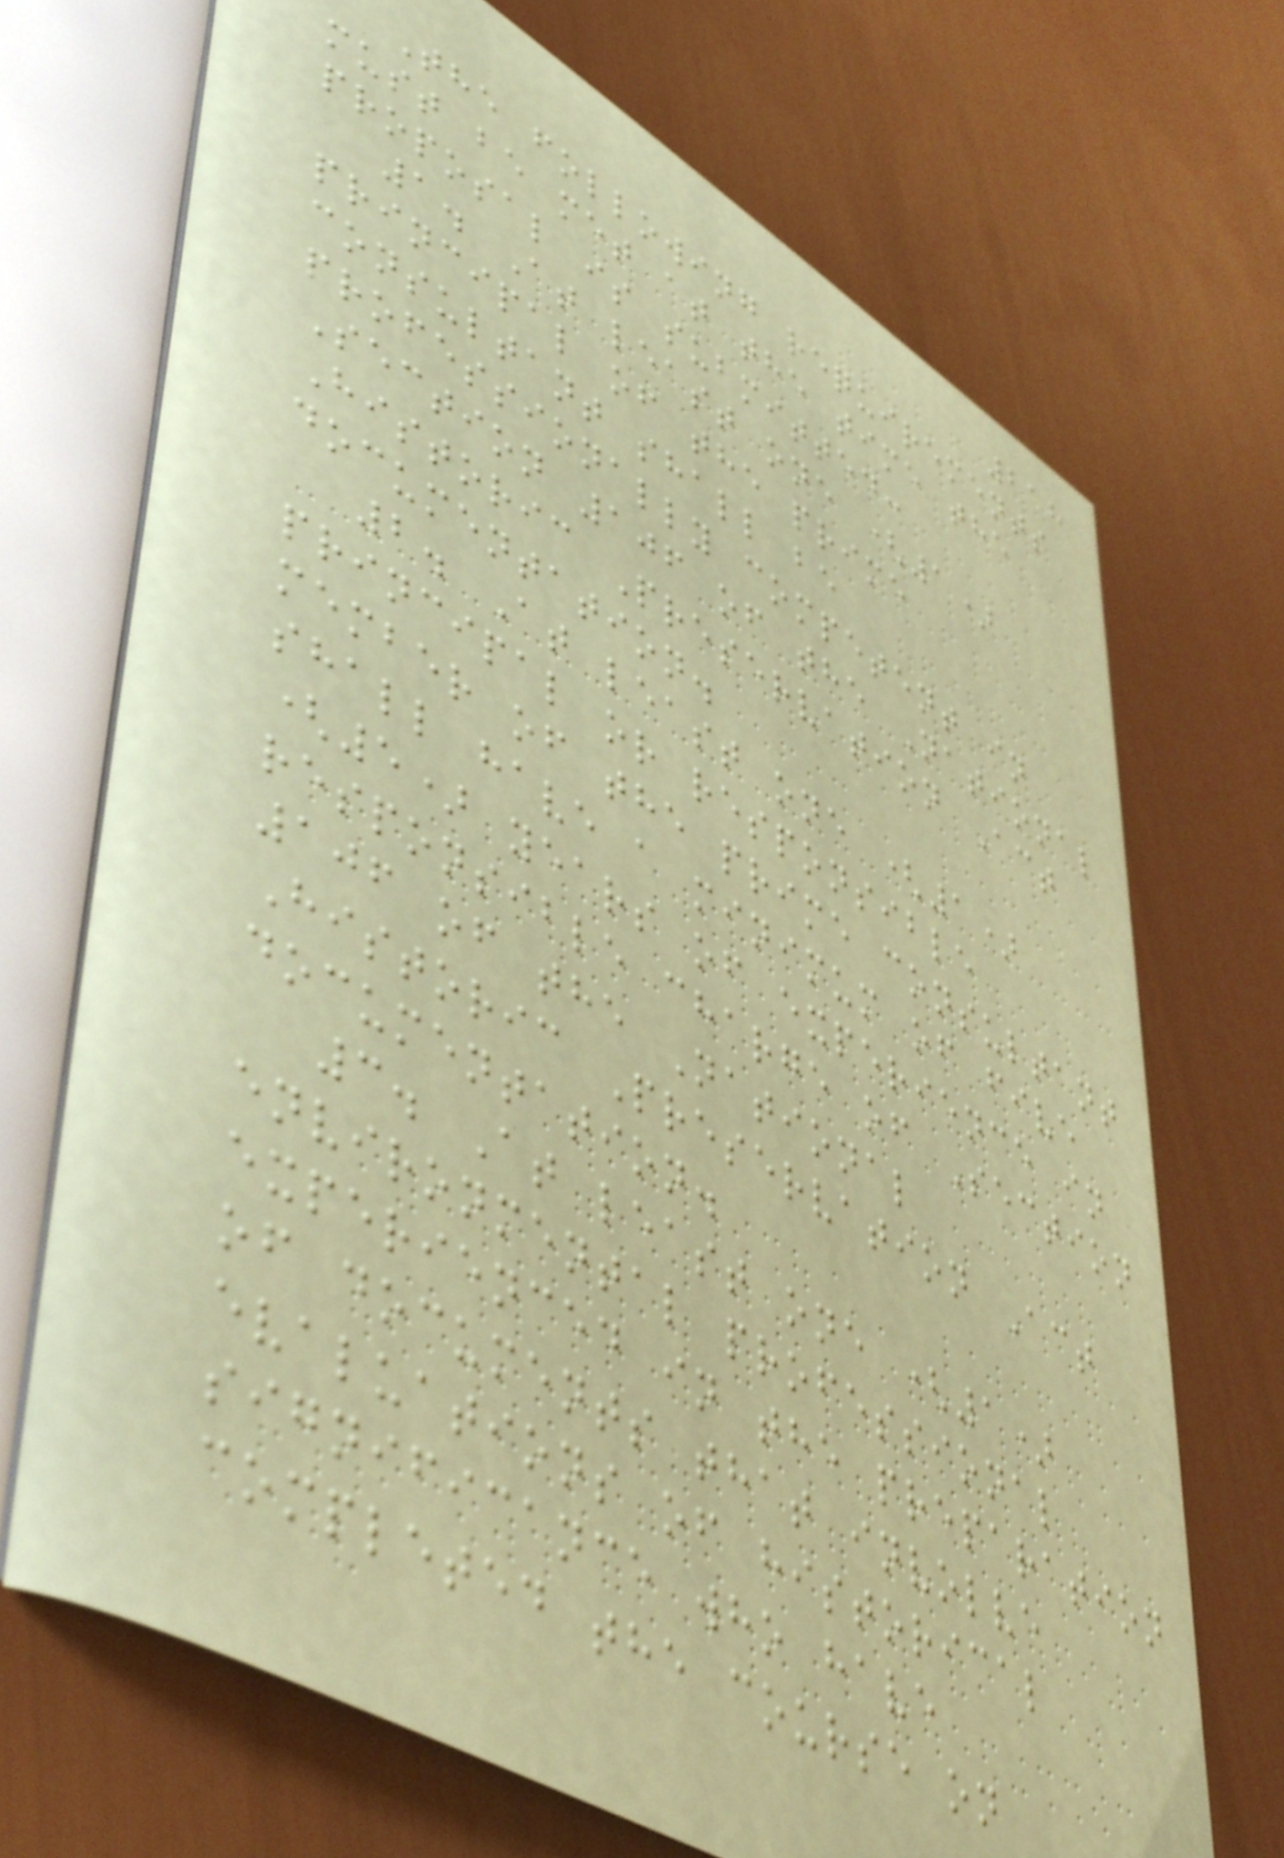218
The following requirements
must be met at the time the
proposal is submitted:
1. At least one (1)
principal of the prime
consultant shall be
professionally competent in
Section 106 of the National
Historic Preservation Act
documentation.
2. At least one (1)
principal or responsible
member of the prime consultant
shall have a minimum of five
(5) years of experience in
responsible charge of Section
106 of the National
Historic Preservation Act
documentation.
3. At least one (1)
environmental professional
experienced in the preparation
of documents that involve
evaluations of historical
significance who have
completed the course on
